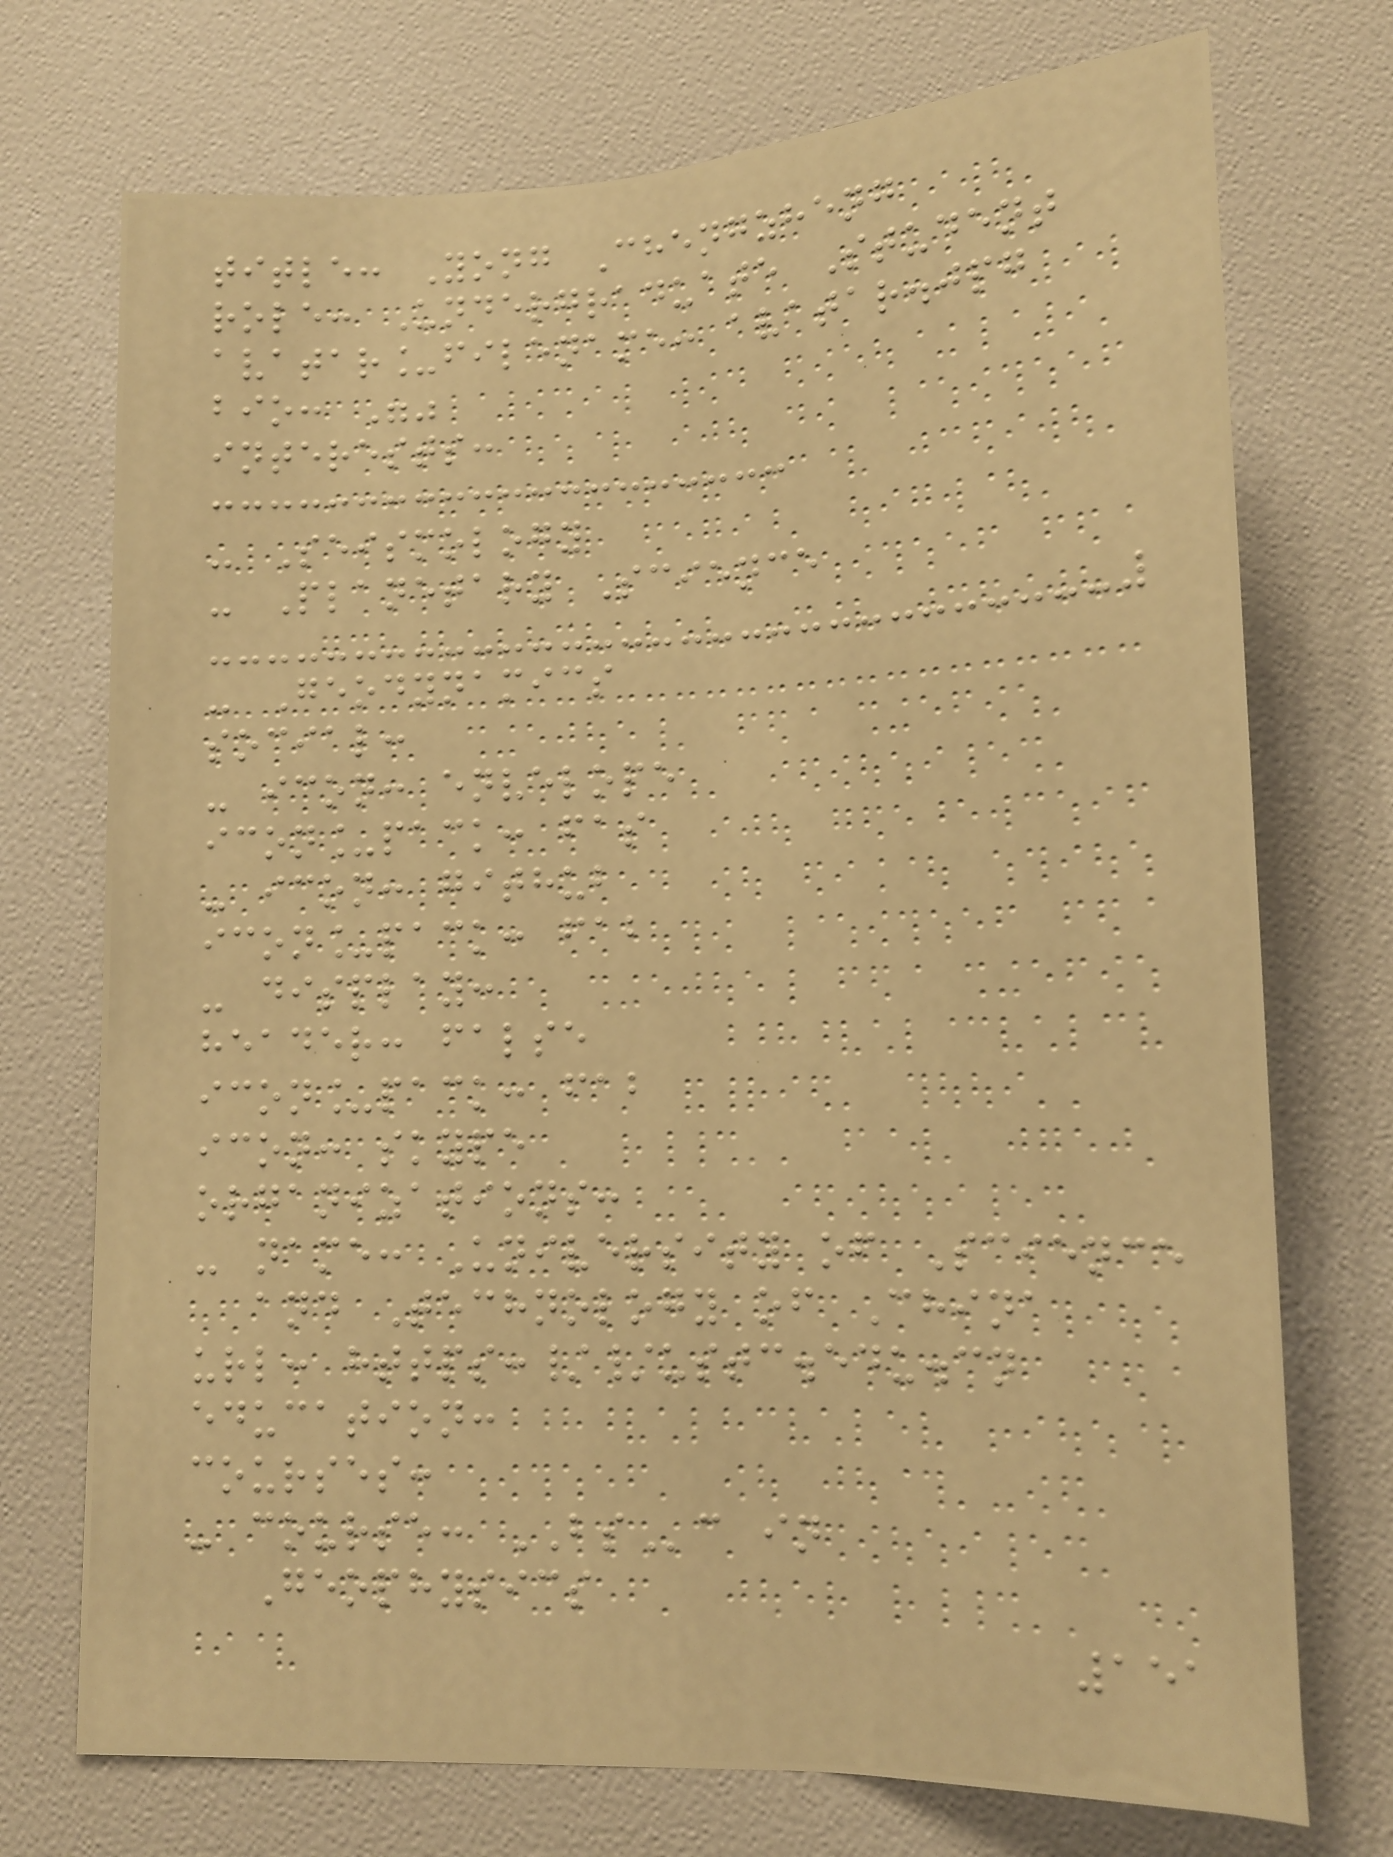title: Yong Chengzheng
role: Undergraduate Student
avatar_filename: avatar.jpg
bio: ""
interests:
- Seismology
- Planetary Science
- Geodynamics
social:
- icon: envelope
icon_pack: fas
- icon: github
icon_pack: fab
- display:
header: false
icon_pack: fab
icon: skype
organizations:
- name: University of Science
and Technology of China
url: https://ustc.edu.cn
education:
courses:
- course: BSc in
Geophysics
151
